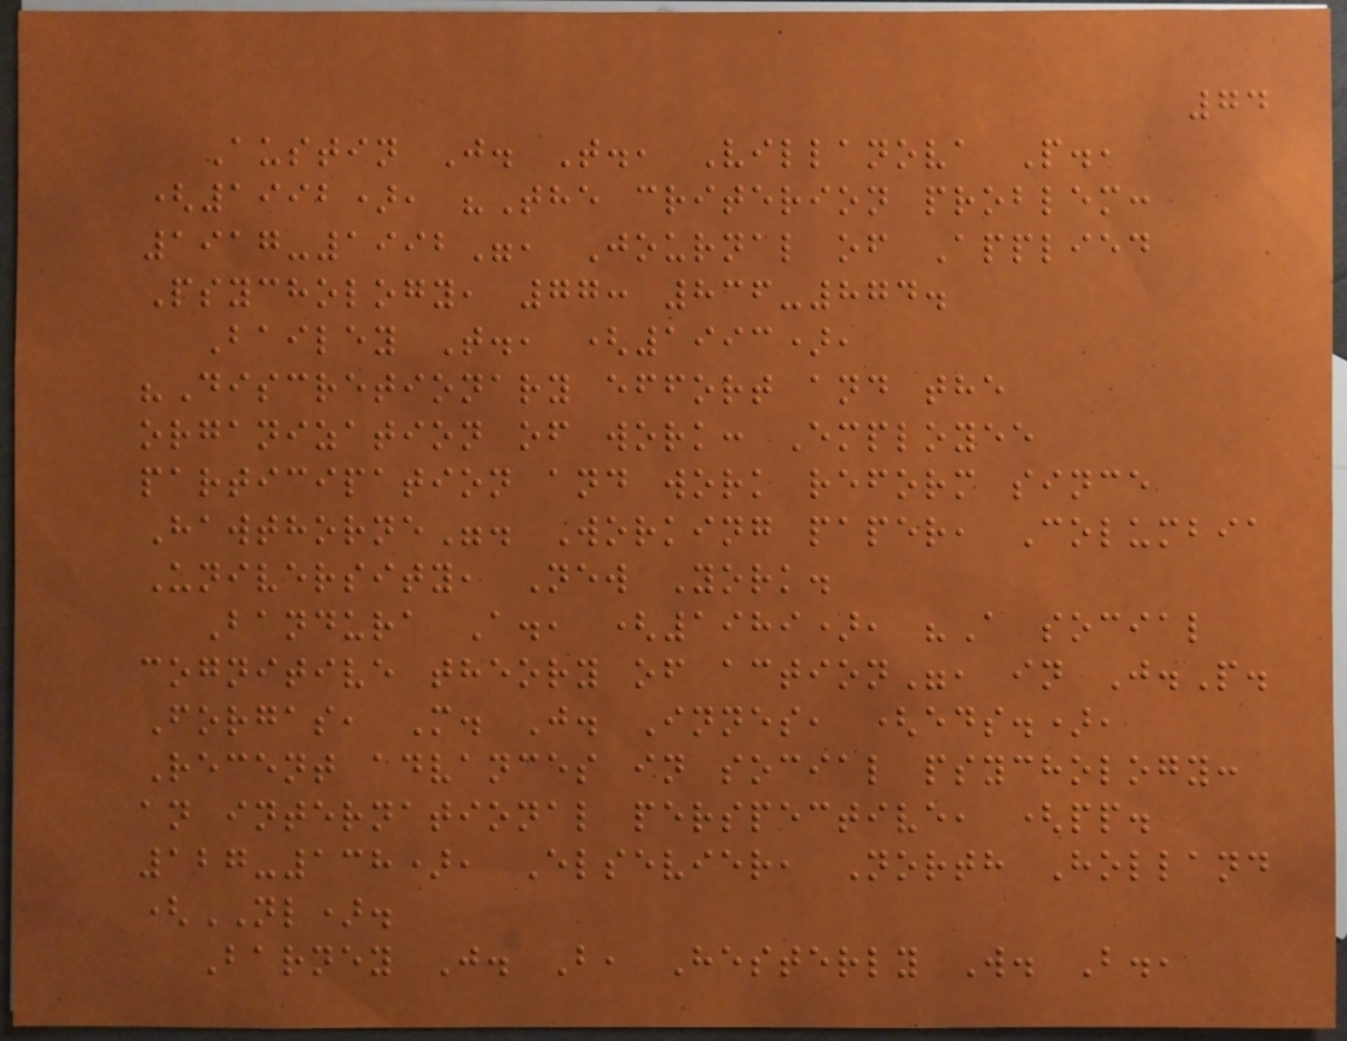74
Austin J. T., Villanova P.,
(1992), "The criterion problem:
1917-1992", Journal of Applied
Psychology, 77: 836-874.
Bailey T., (1993),
"Discretionary effort and the
organization of work: Employee
participation and work reform since
Hawthorne". Working paper, Columbia
University, New York.
Bandura A., (1989), "A social
cognitive theory of action", in J.P.
Forgas, M. J. Innes, (eds.),
Recent advances in social psychology:
an international perspective, (pp.
127-138), Elsevier, North Holland
(NL).
Barney J. B, Hesterly W. B.,
